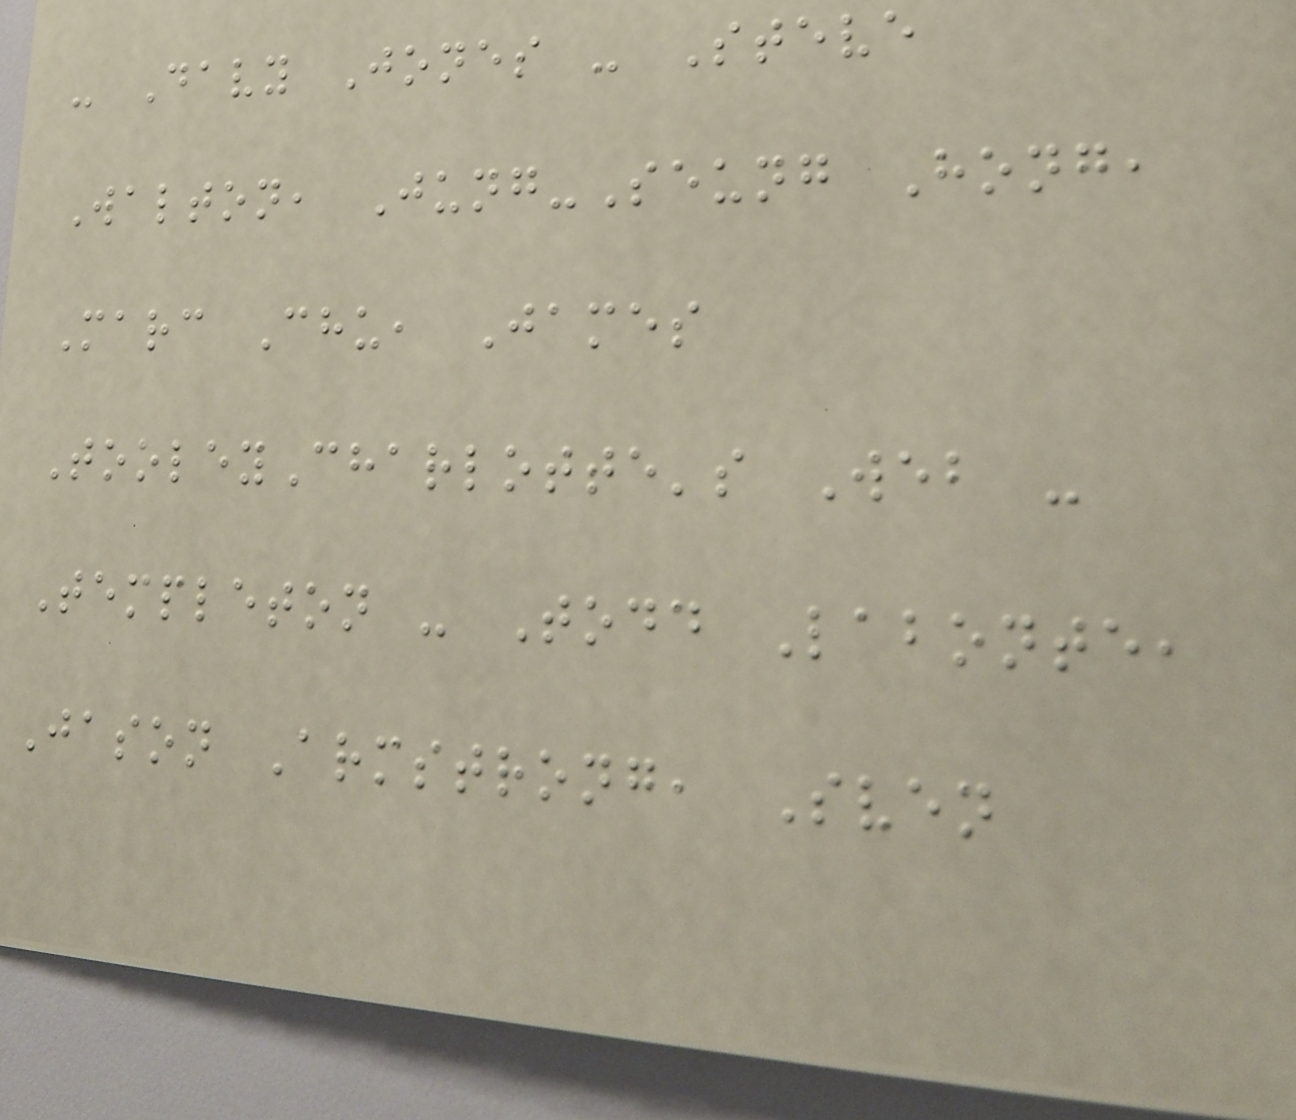- Davy Jones - Steve
Walton, Jung-Seung Hong,
Marc Chu, James
TooleyCharlotte's Web -
Templeton - Todd Labonte,
Jason Armstrong, Sven
